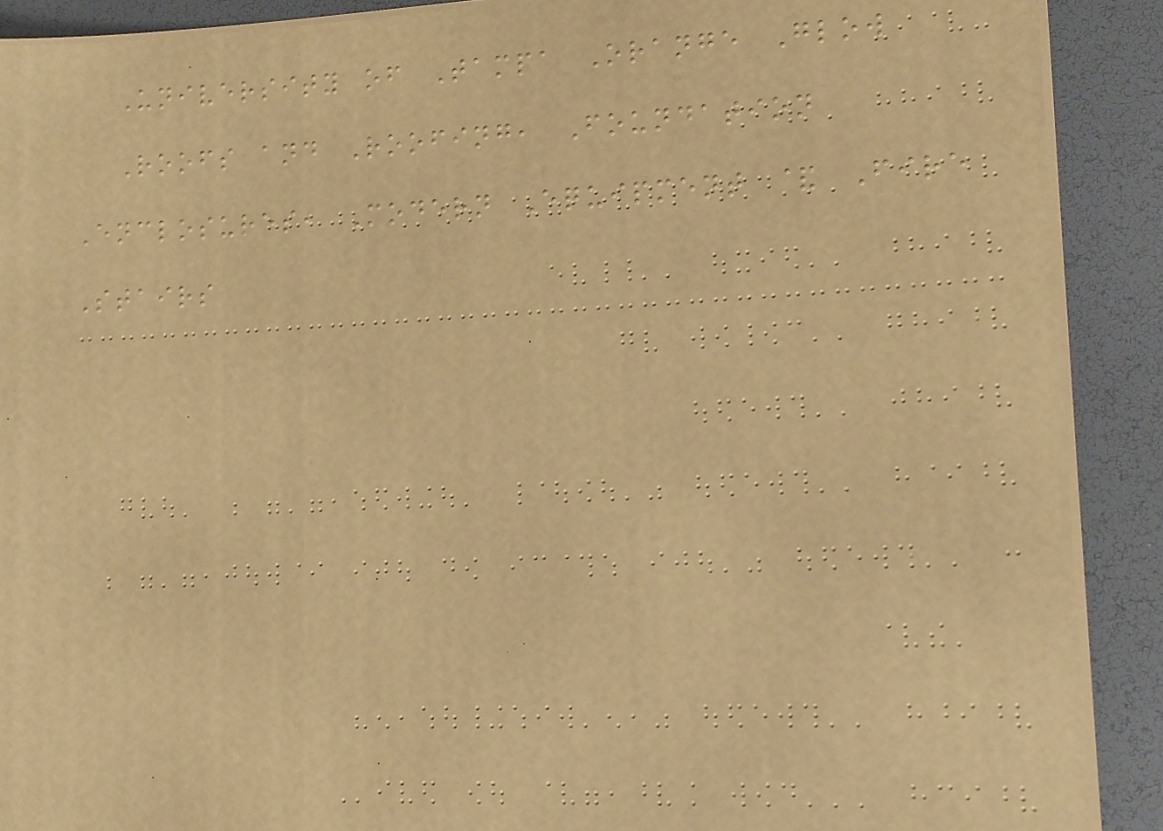University of Tampa Orange Glow
Roofs and Roofing, Foundation
Enclosures, Modern Equipment & Fire
Stairs
